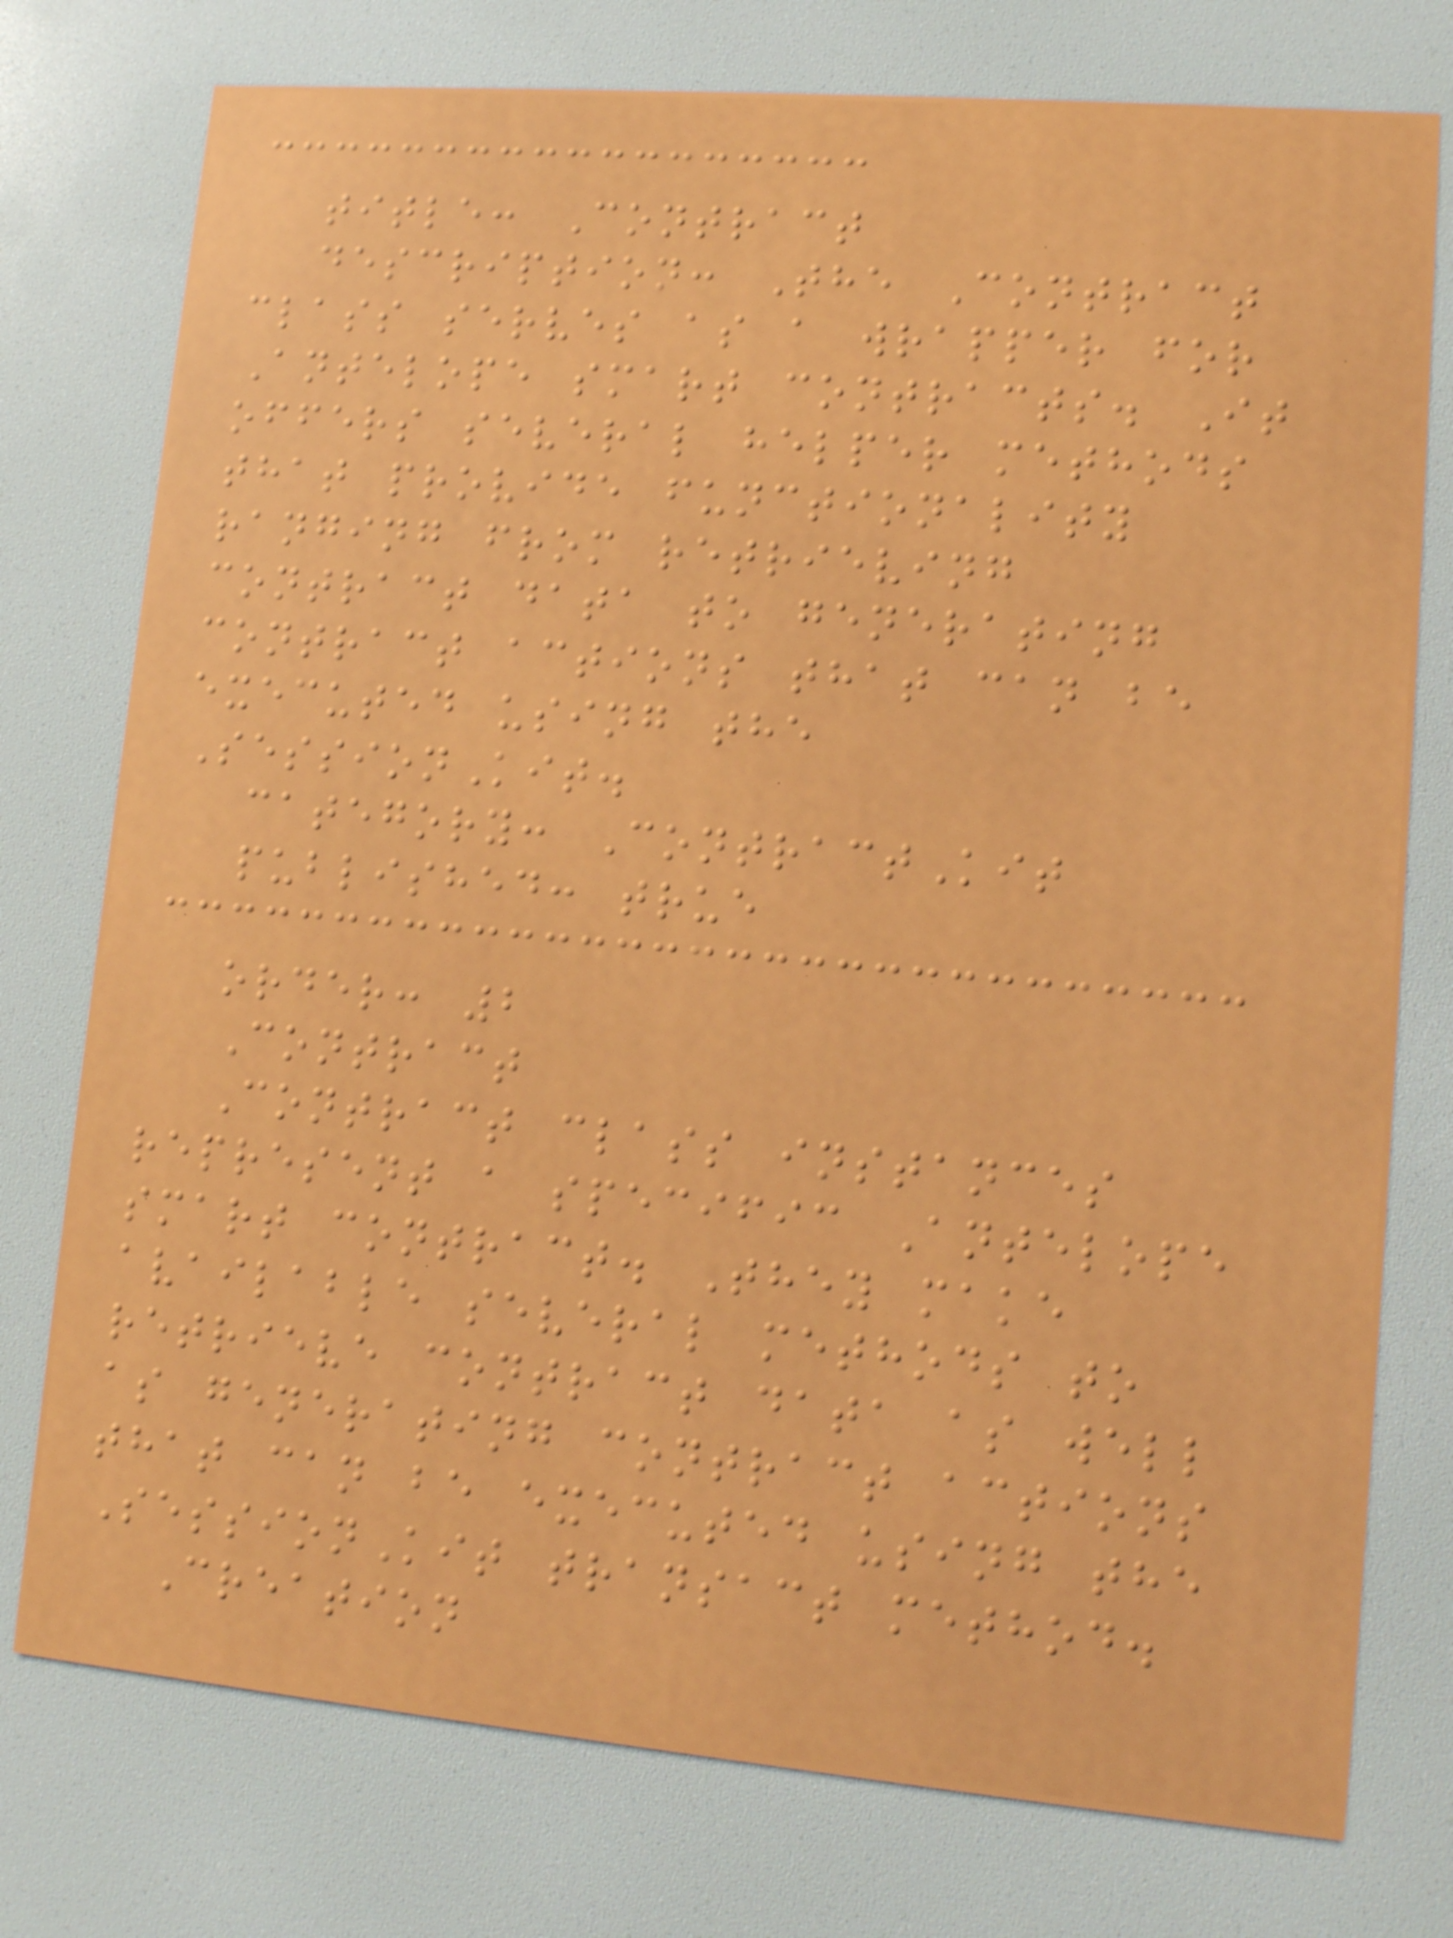title: Contract
description: The Contract
class serves as a wrapper for
Antelope smart contracts. It
offers several helper methods
that provide functionality
ranging from retrieving
contract data to generating
contract actions that can be
executed using the
SessionKit.
category: ContractKit
published: true
order: 2
Contract
Contract class instances
represent a specific Antelope
smart contract. They make
available several methods to
retrieve contract data as well
as generating contract actions
that can be executed using the
SessionKit transact method.
Creation
